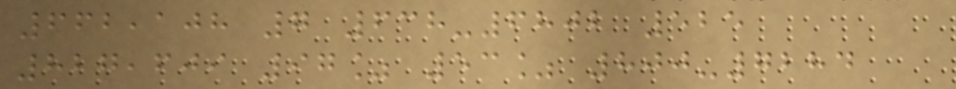662,108 7 638-6802 525
827,609 97% 53% 800-7284
